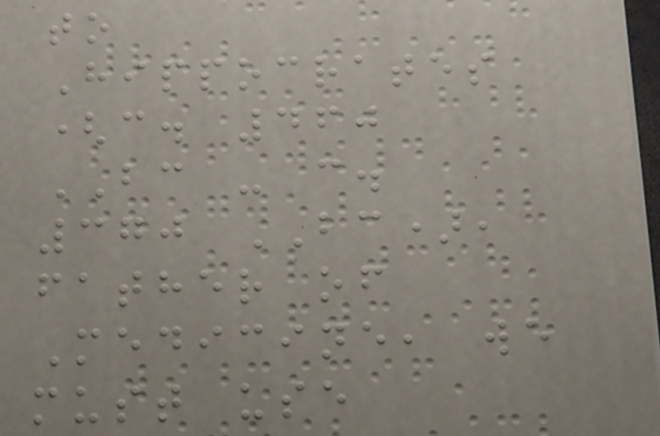to
Hippocrates
(c. 460
BC - c.
370 BC),
father of
Medicine, we
must use
